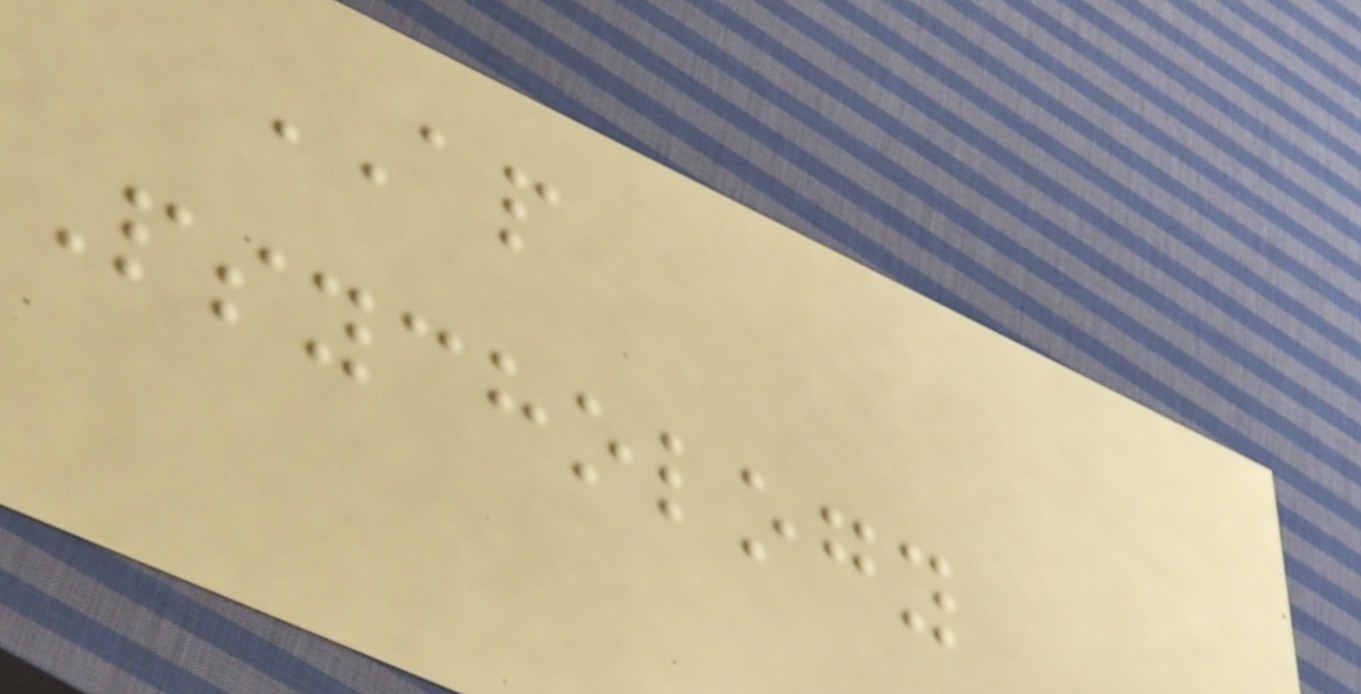AP
Psychology
